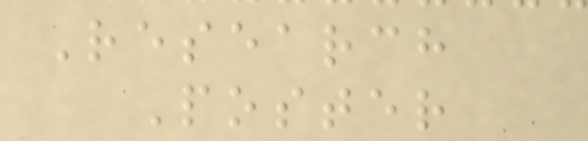Research
Poster
